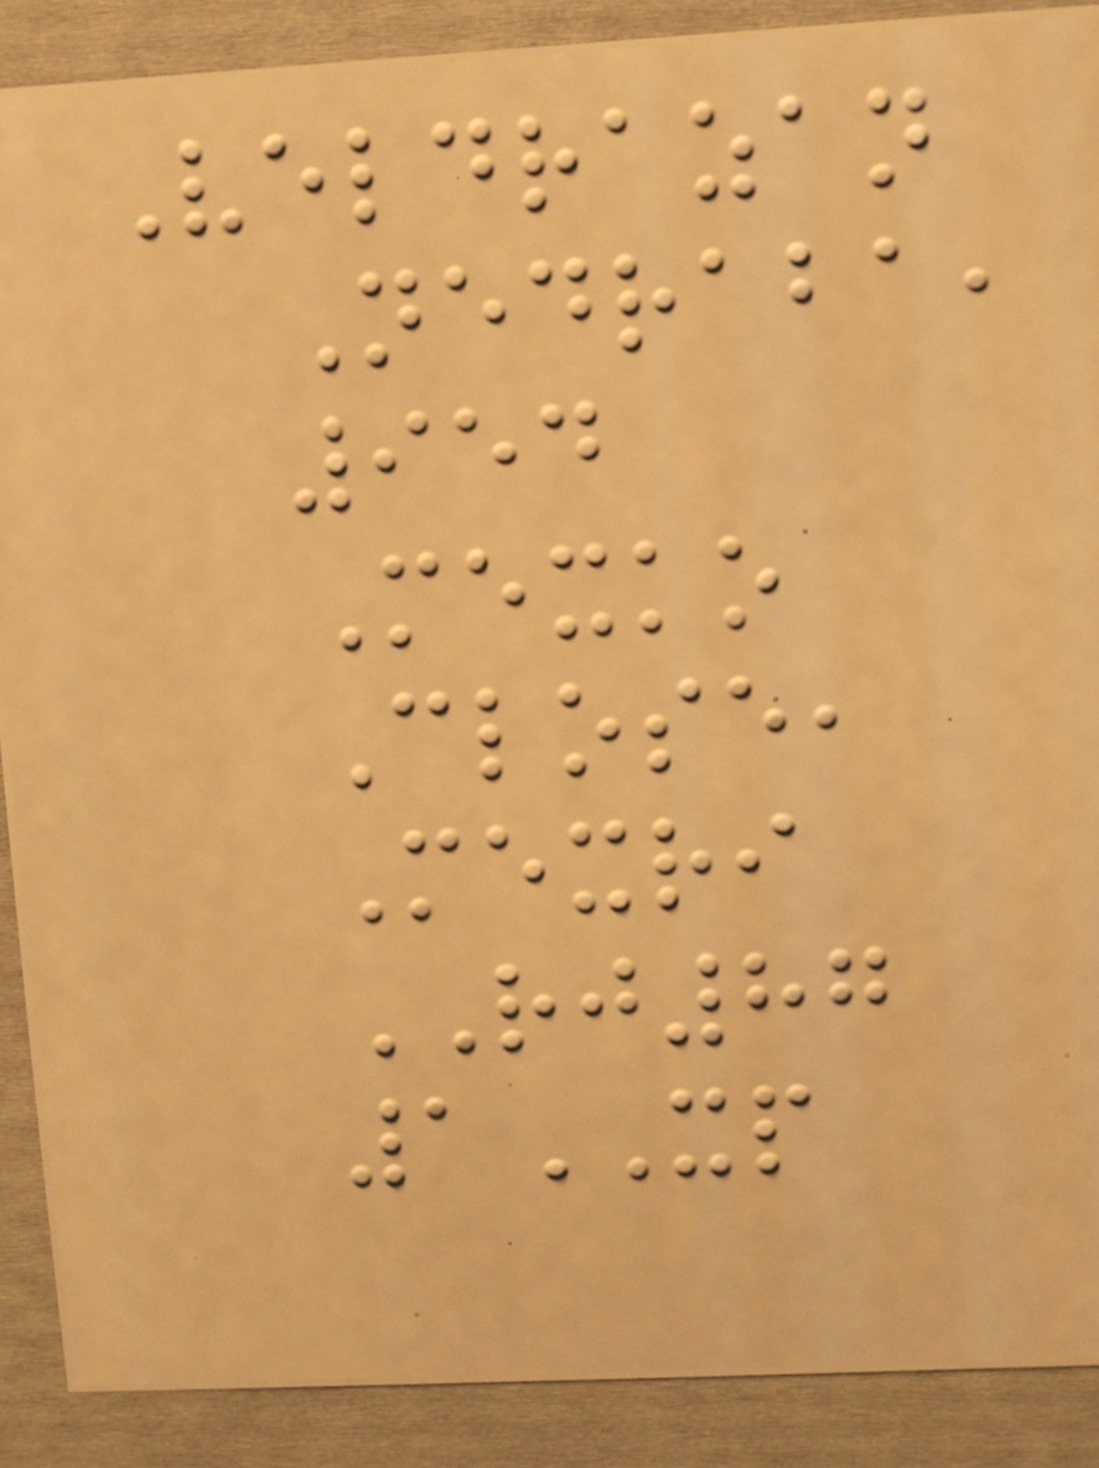Veldrazan
Nedraba,
954
Mexko
Close,
Mexri
RJ87
1XP
